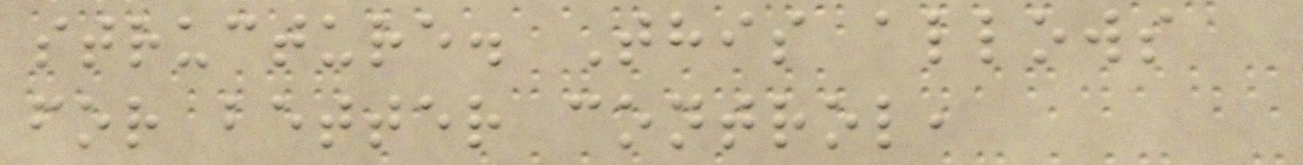structure. This allows
for better control,
